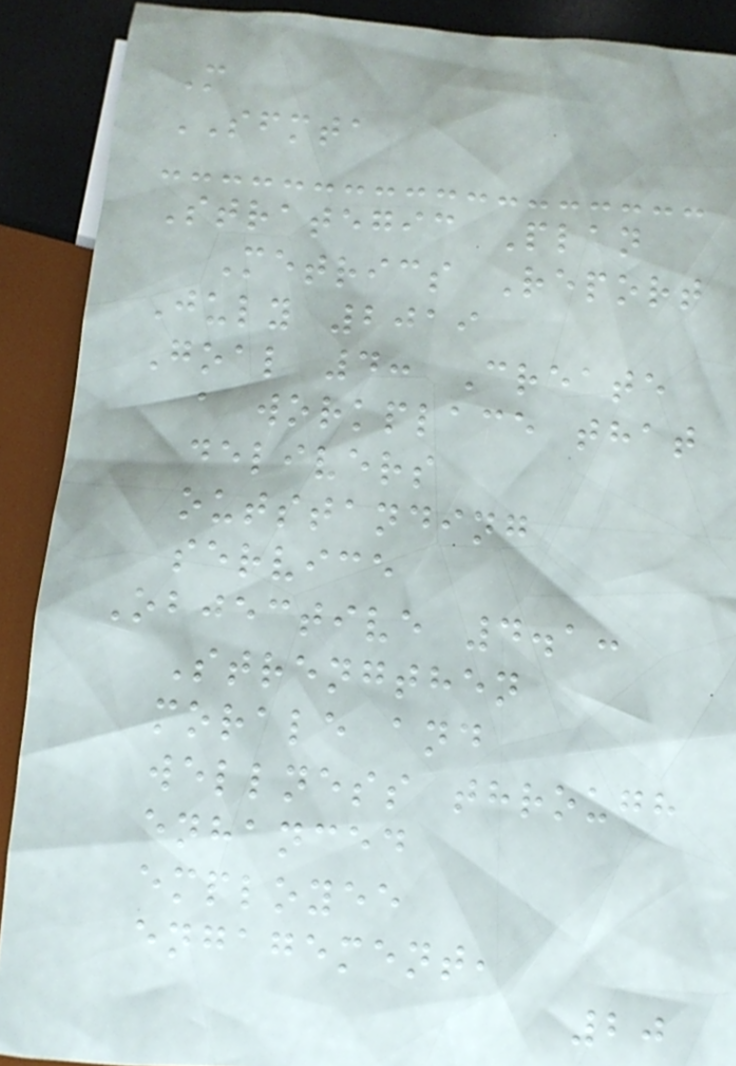M
SFMTA
Strategic Plan
Metrics Report
July 2019
Goal 4: Create
a workplace that
delivers
outstanding
service
Objective 4.1:
Strengthen
morale and
wellness through
enhanced
employee
engagement,
20
